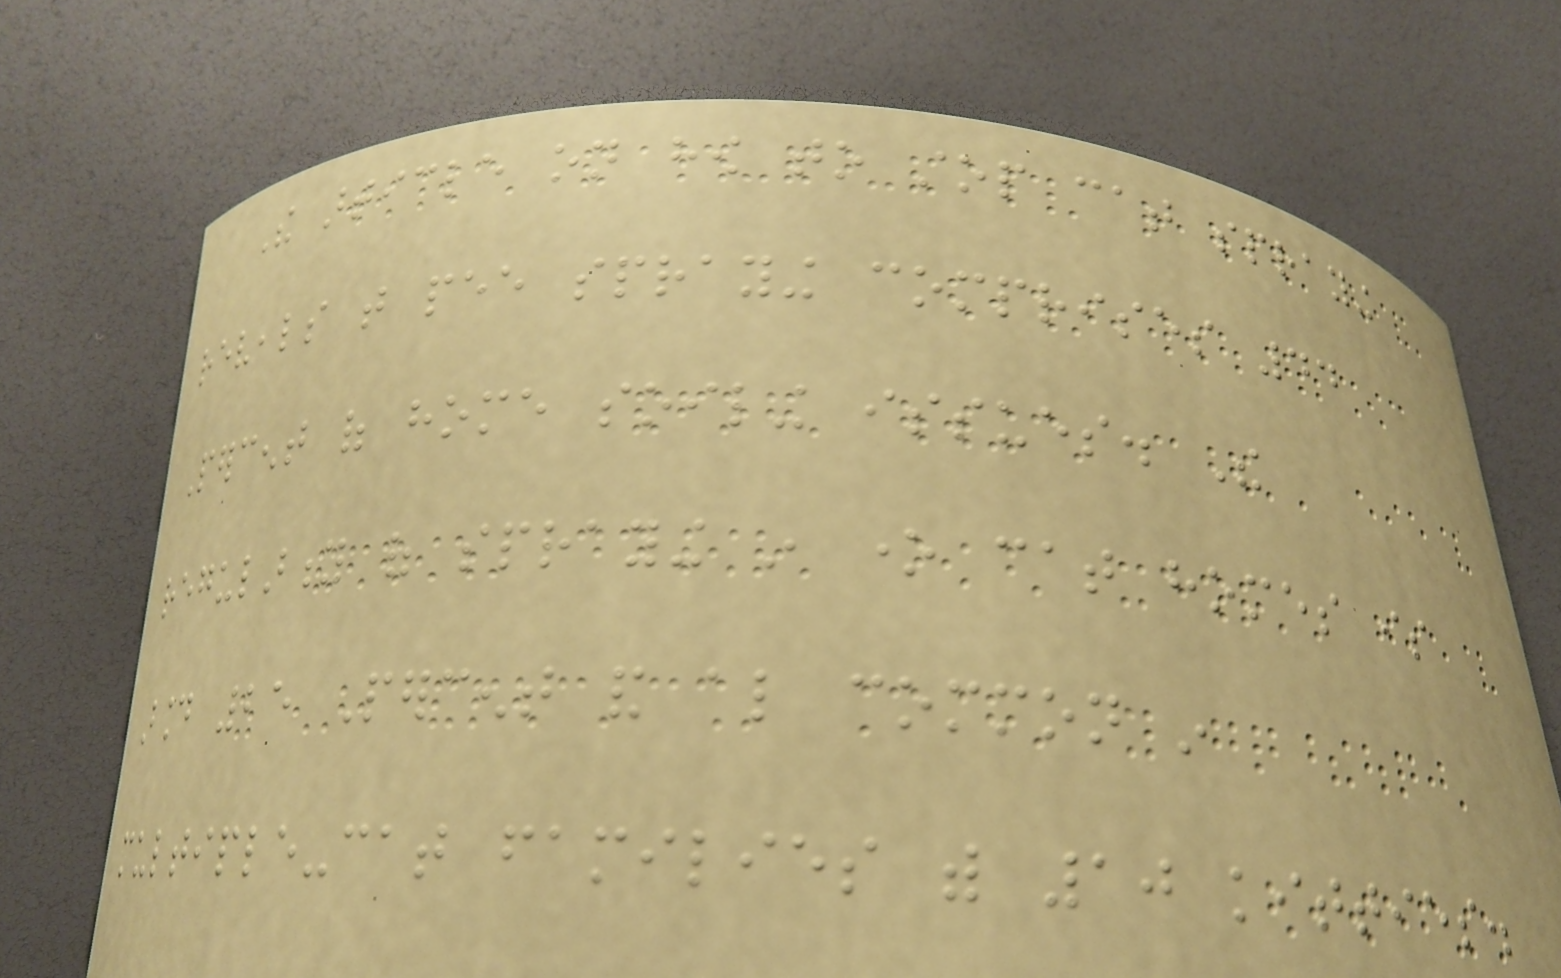The article on how to stop cat spraying
reveals that pee spraying comprises 44
Percent of home soiling issues. The
regularity of spraying in one cat homes is
around 25 Percent and also common in
multiple-cat families with 10 kitties.
